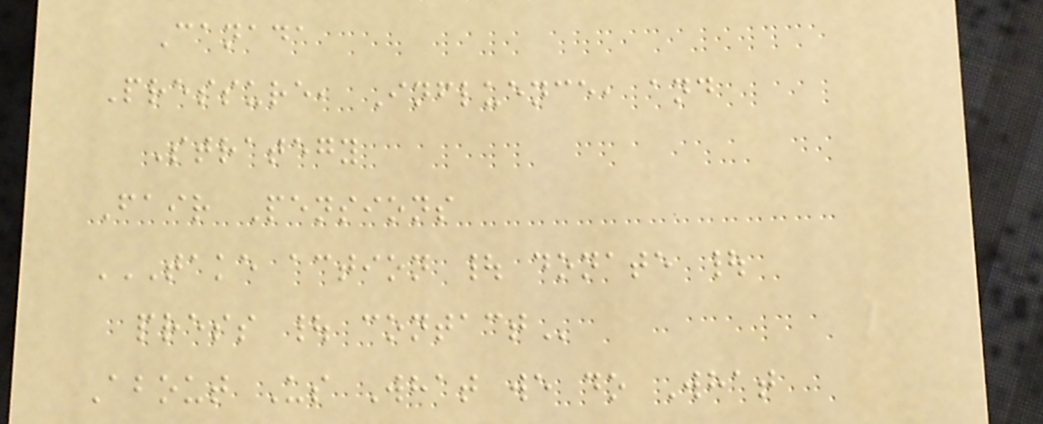Canada
Pressure, Influence, and
Strategy
Fair Pensions
TAKE ACTION | DONATE |
PRESS | CONTACT
About Us What we do What
